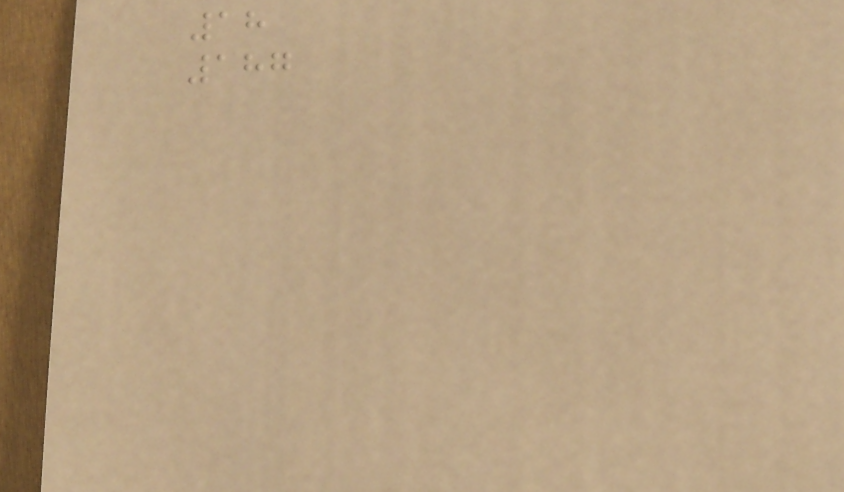18
187
